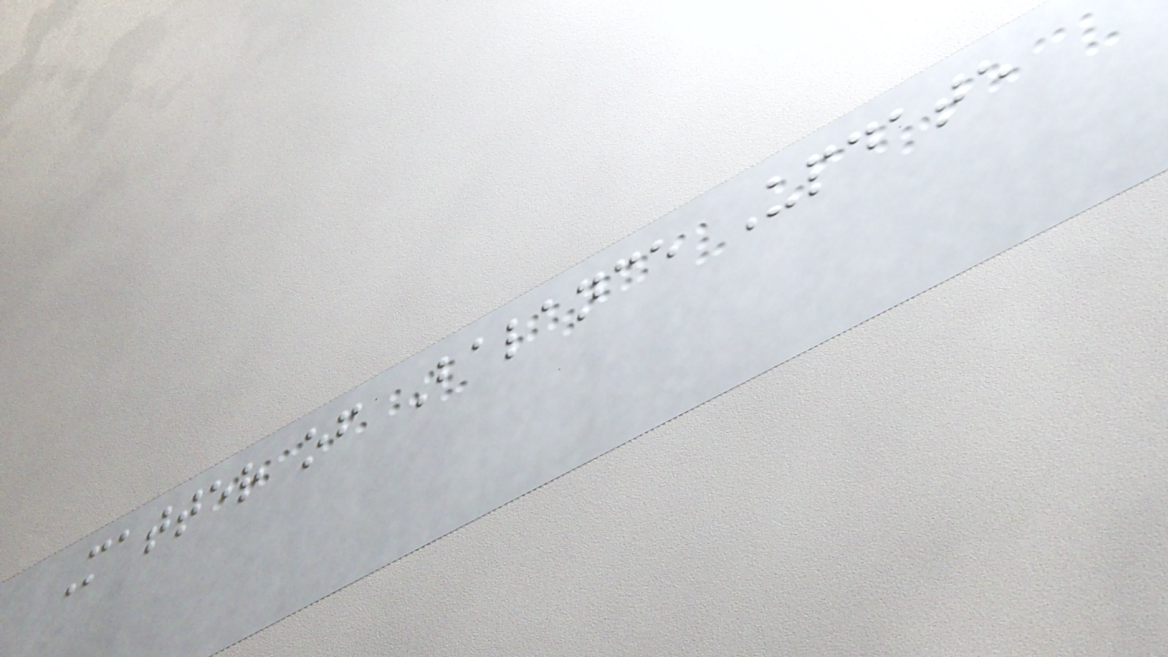Matter of Balance Update
